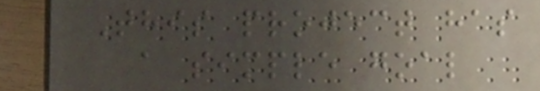This project has
a simple goal
